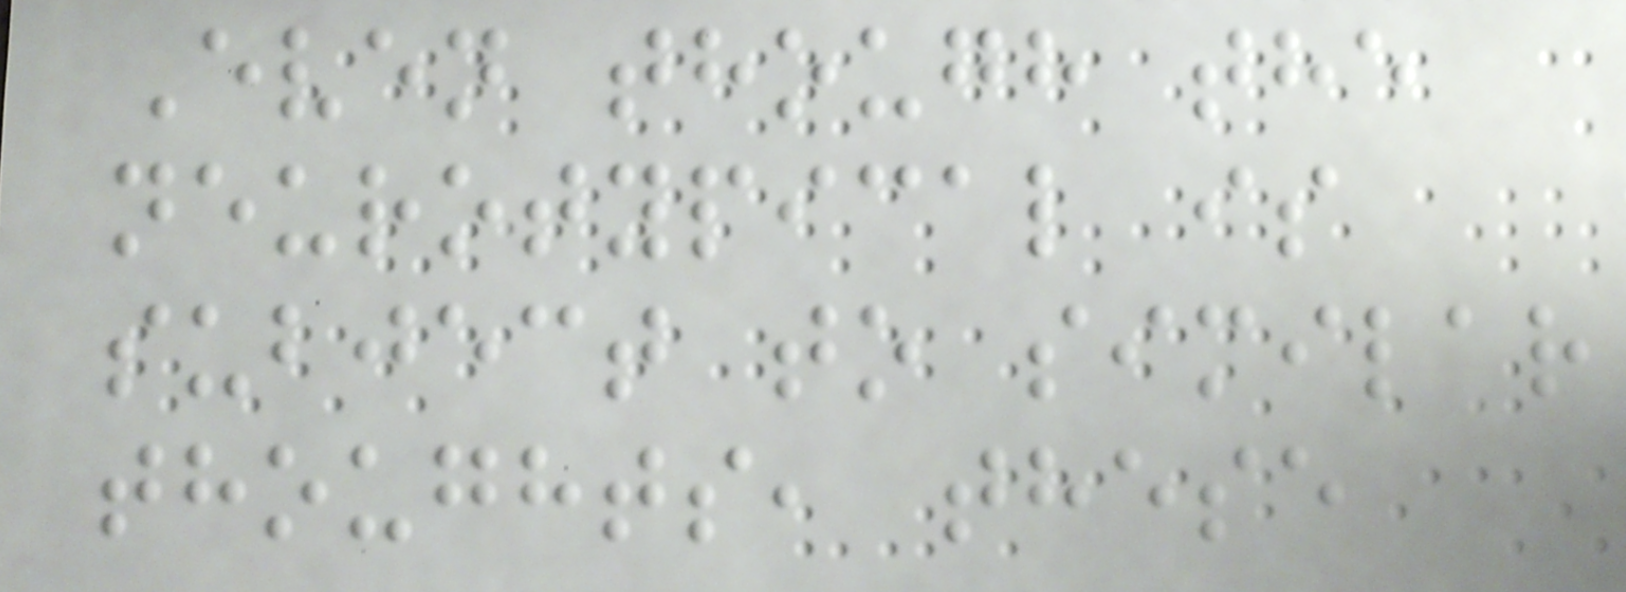Even though the
neurotypical is
subject to similar
thoughts, these
